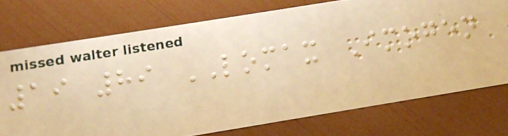19 89 LOMAX Imogen
